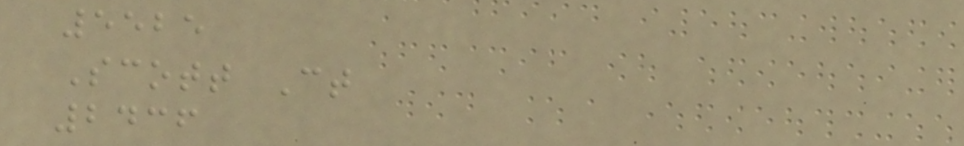5525
Scott Ct
2436
